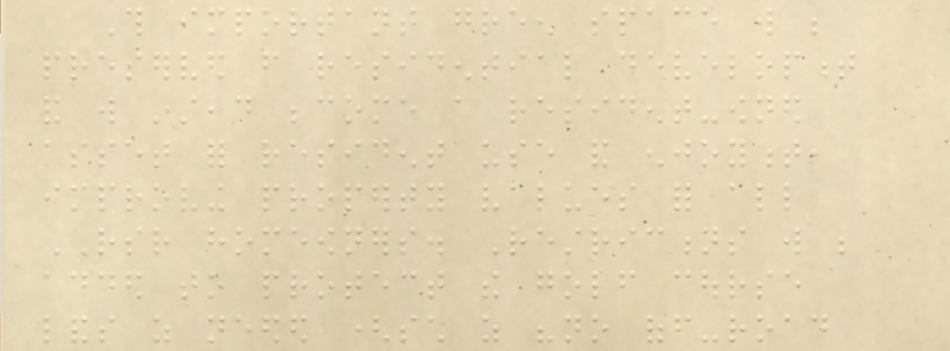This important green space will be
preserved from residential development
and will instead become a resident-owned
asset for resident use and enjoyment,
improving property values for all
RSR homeowners. Restrictions will be
added to protect the golf course
lands as needed (such as "no off-road
